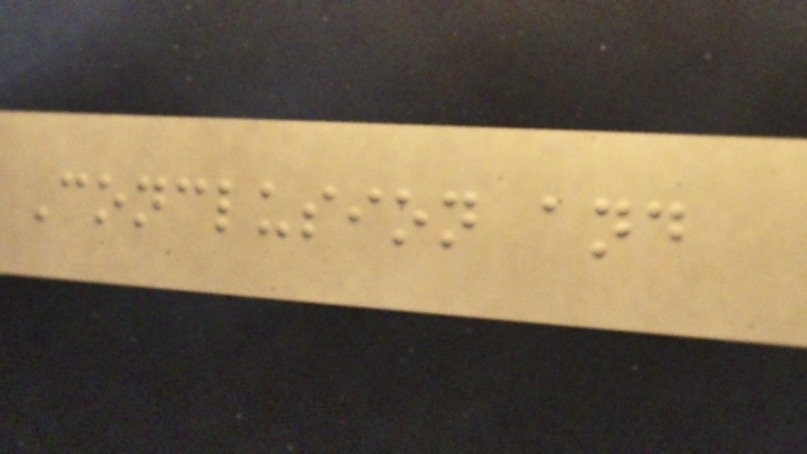Conclusion and
